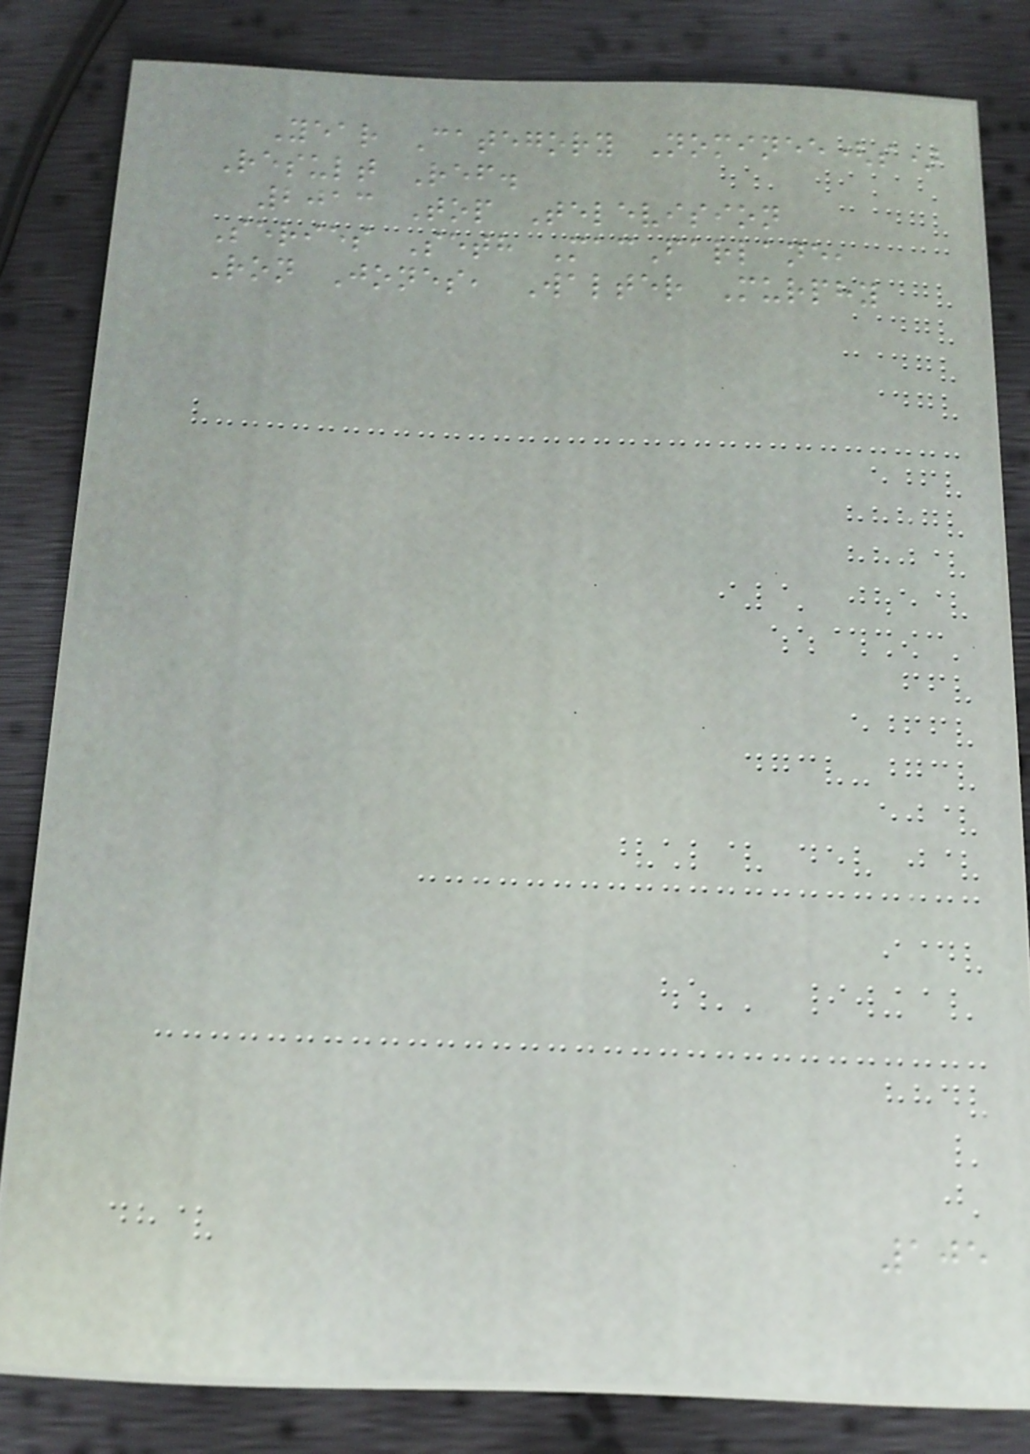Year Category Nominee(s)
Result Ref.
2013 Top Television
Series Seth MacFarlane,
Ron Jones, Walter Murphy
105
